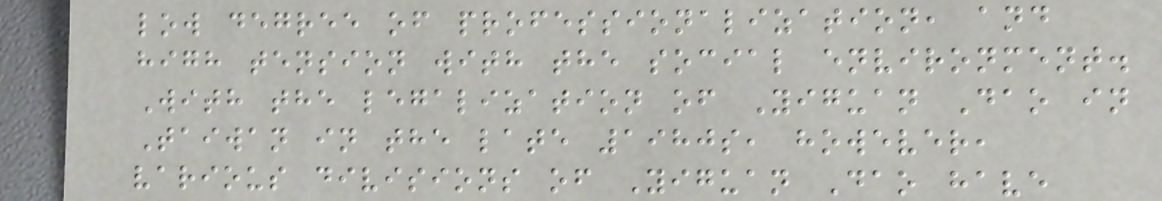low degree of professionalization, and
high tension with the social environment.
With the legalization of Yiguan Dao in
Taiwan in the late 1980s, however,
various divisions of Yiguan Dao have
